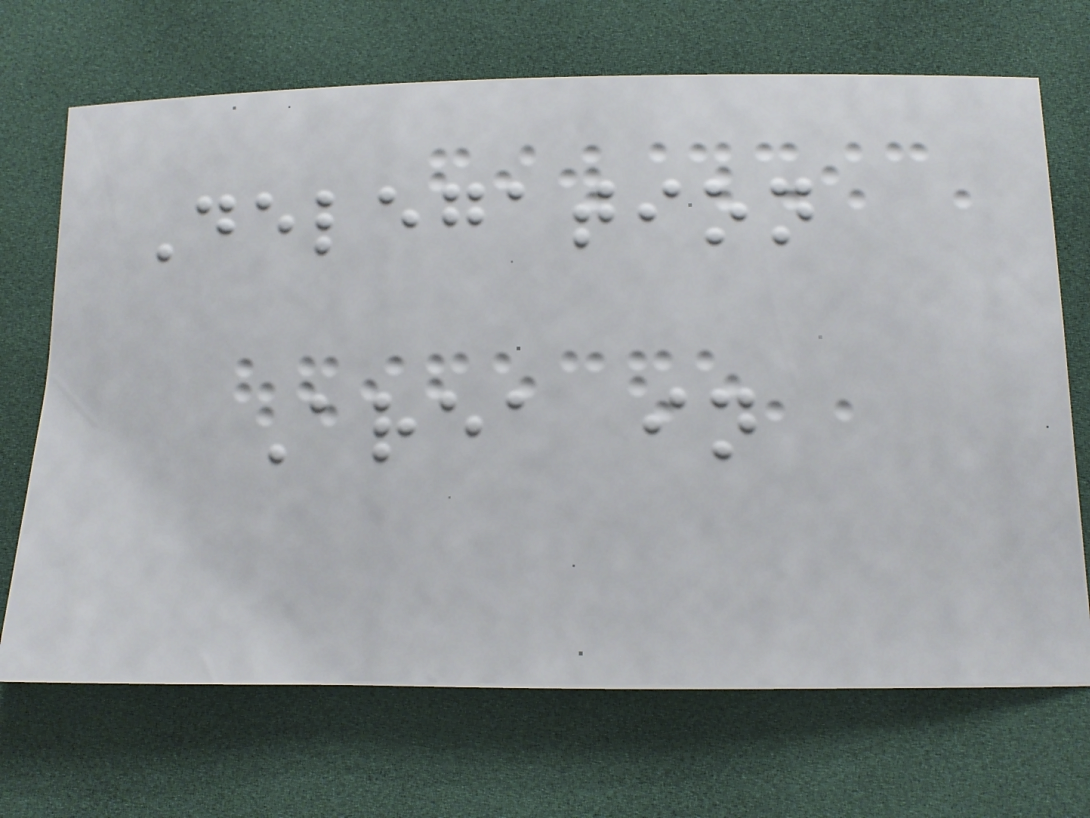Delegation
Area in
